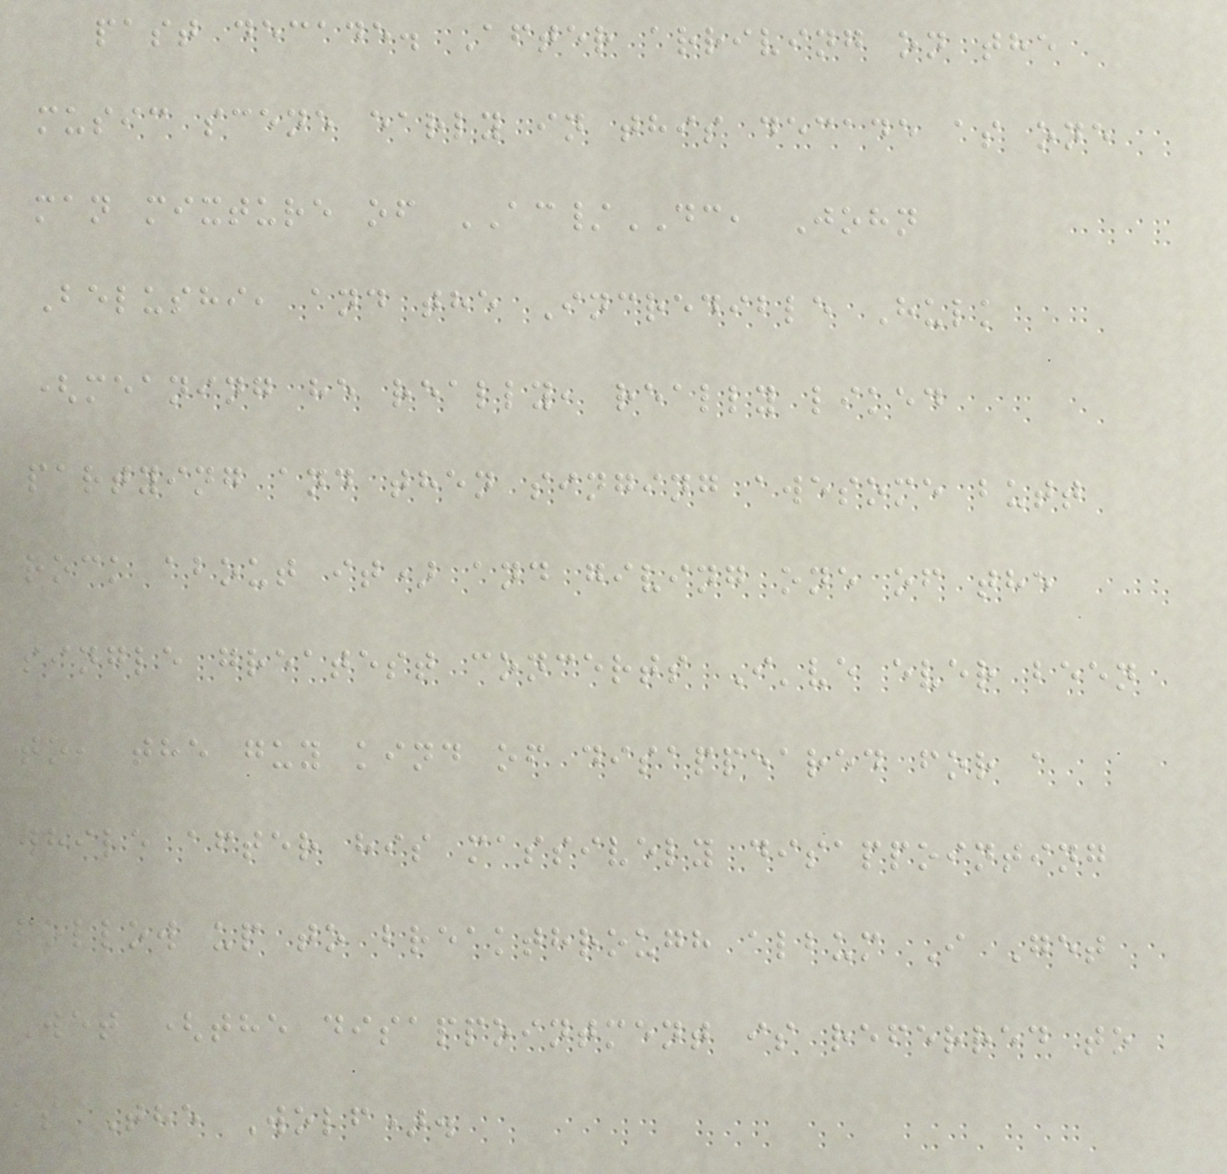past decade. After arriving on the
music scene early in this decade as one
man mixture of AC/DC, John
Belushi, and the Incredible Hulk
(meaning he really, really liked
partying and then singing awesome butt
rock about it) and giving one of the
single greatest concerts I've ever been
to, the guy kind of disappeared for a
while after his massively disappointing
follow up to breakthrough album I Get
Wet (the disappointment is referred to
as The Wolf).
